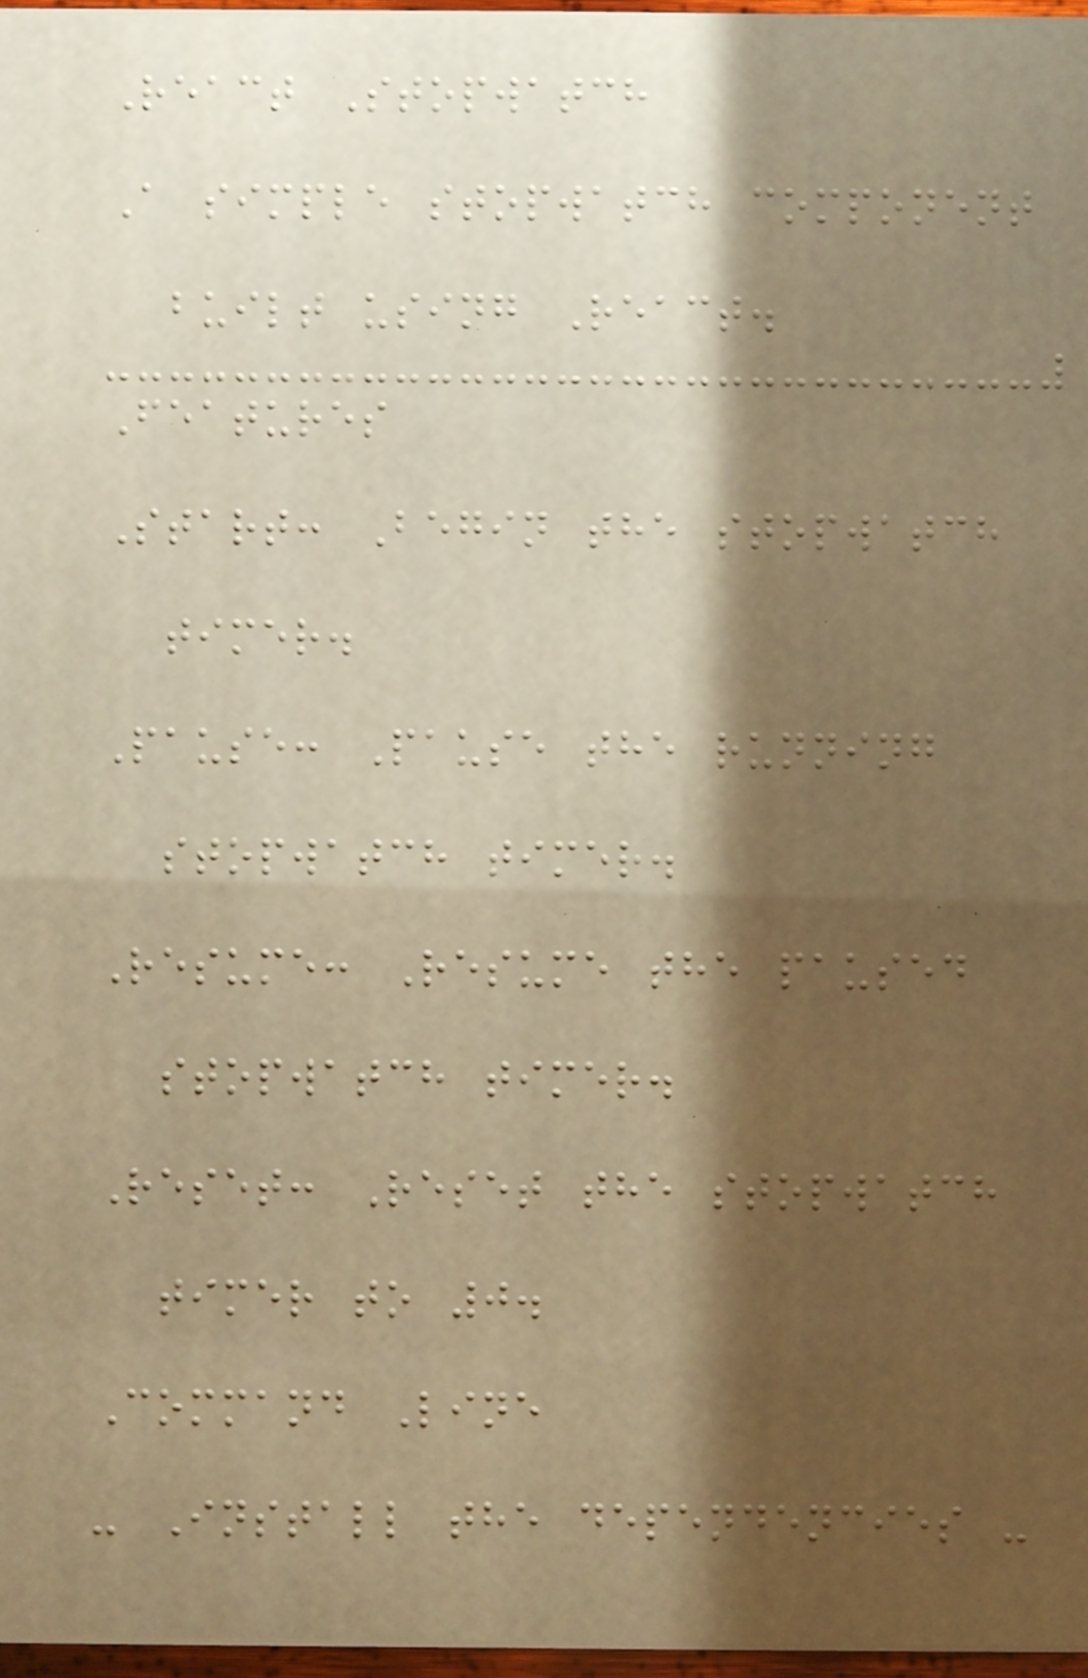React Stopwatch
A simple stopwatch component
built using React.
Features
Start: Begin the stopwatch
timer.
Pause: Pause the running
stopwatch timer.
Resume: Resume the paused
stopwatch timer.
Reset: Reset the stopwatch
timer to 0.
Command Line
- Install the dependencies -
